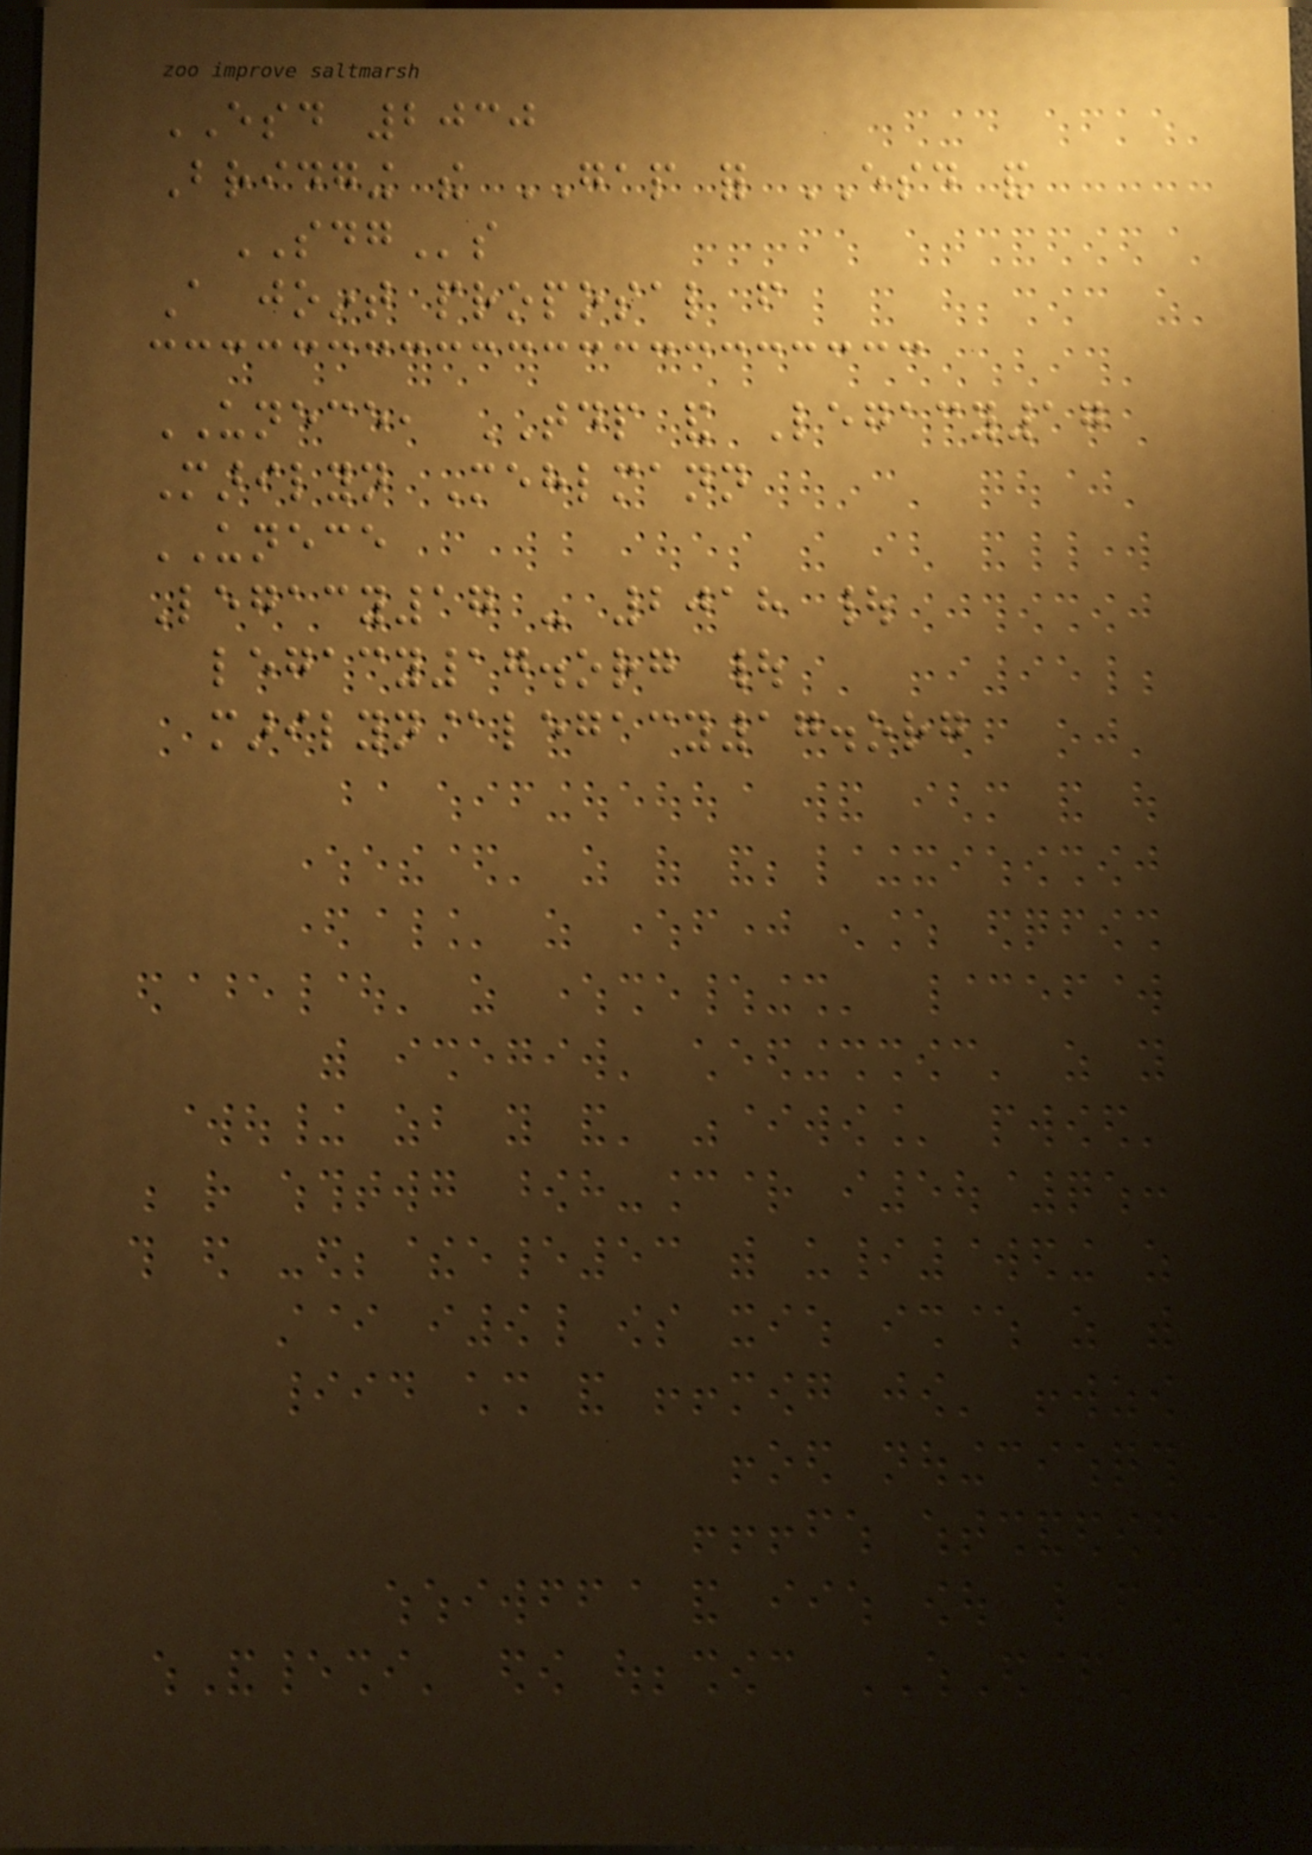ESD 2030
Bridging the GAP for ESD and
SDGs
A joint proposal from
UNECE, TDP and Legacy17
Marilyn Mehlmann
UNECE
Legacy17 - 2018 |
legacy17.org |
marilyn@legacy17.org
